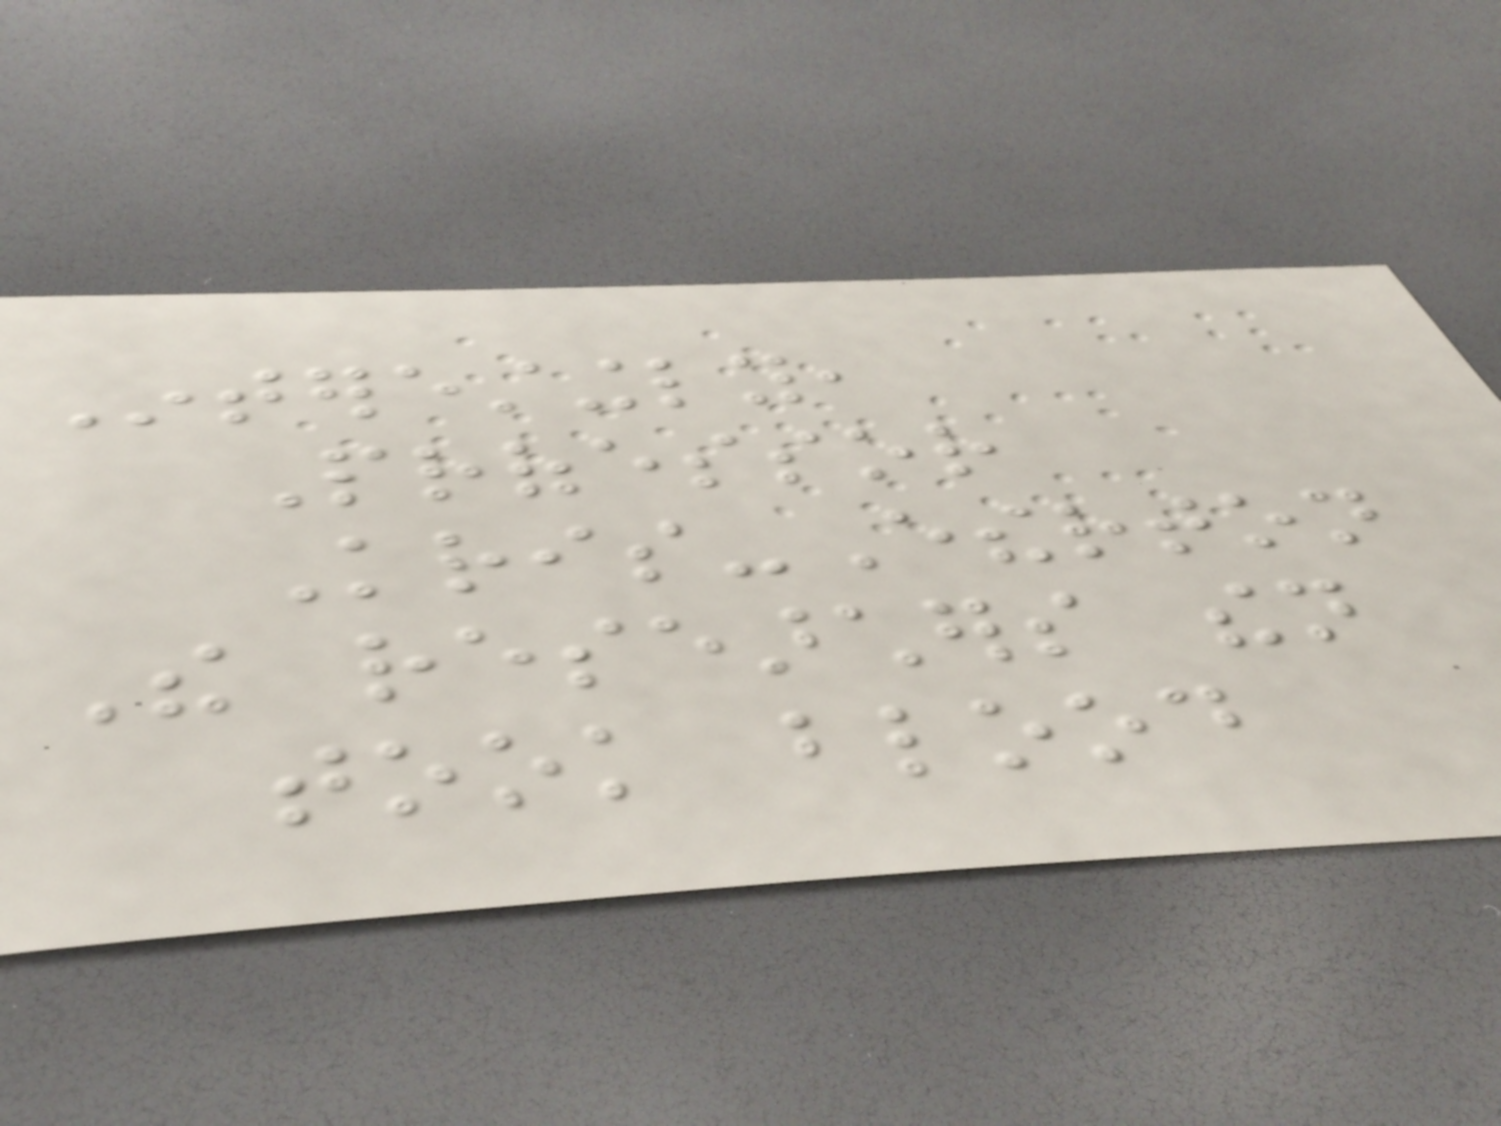Interestingly,
Professor
Kris-Etherton
The researchers then
took blood
